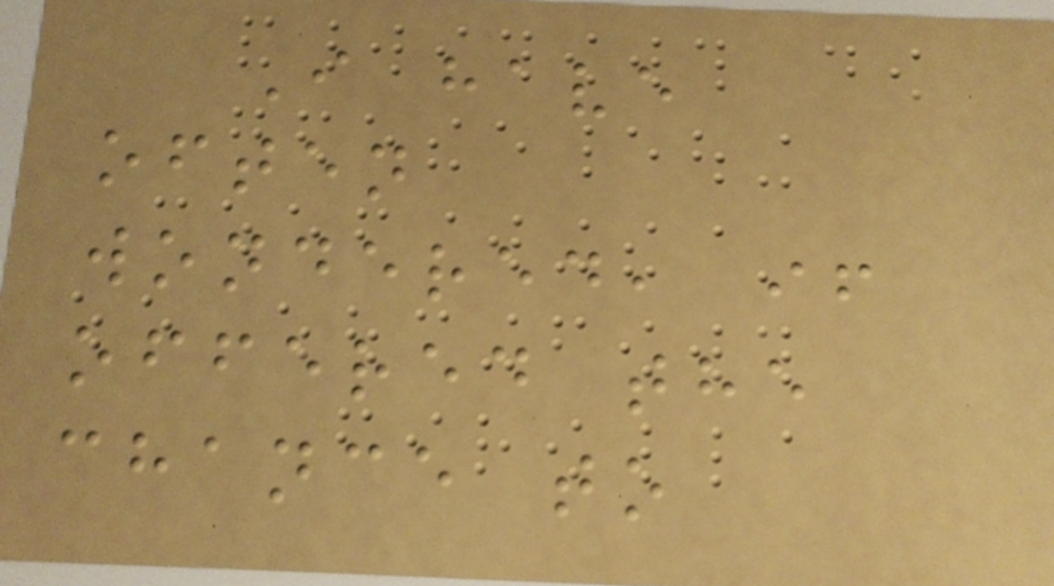I have
often
wondered, if
offered the
chance to
